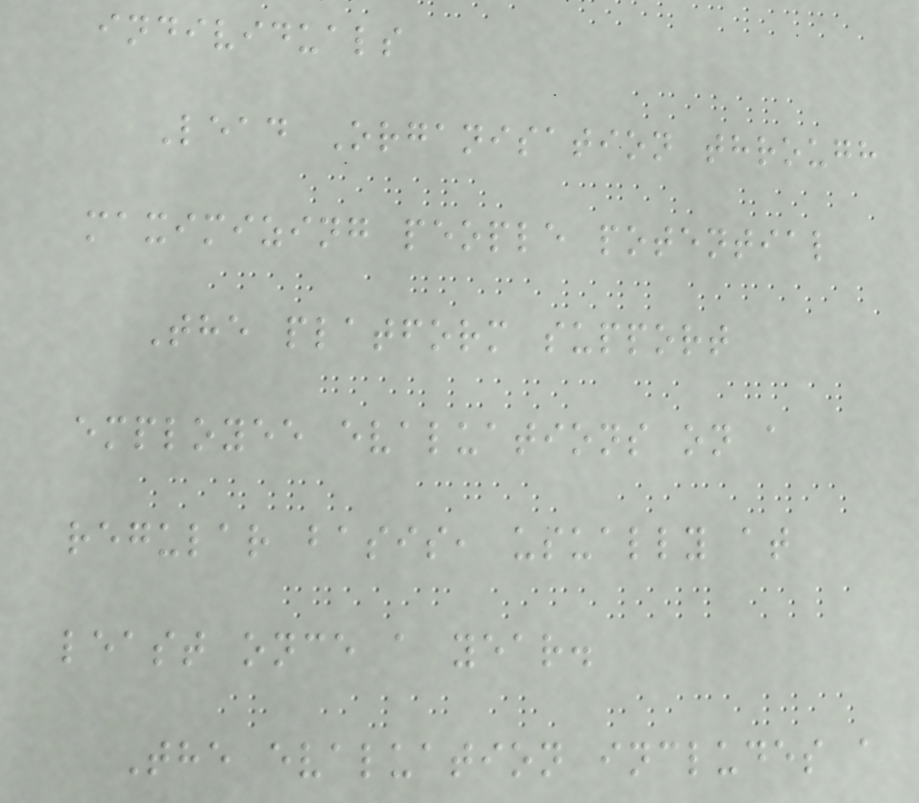individuals
Lead Organisation through
maximizing people potential
The platform support
employee evaluations on a
regular basis, usually at
least once a year.
The evaluation includes a
